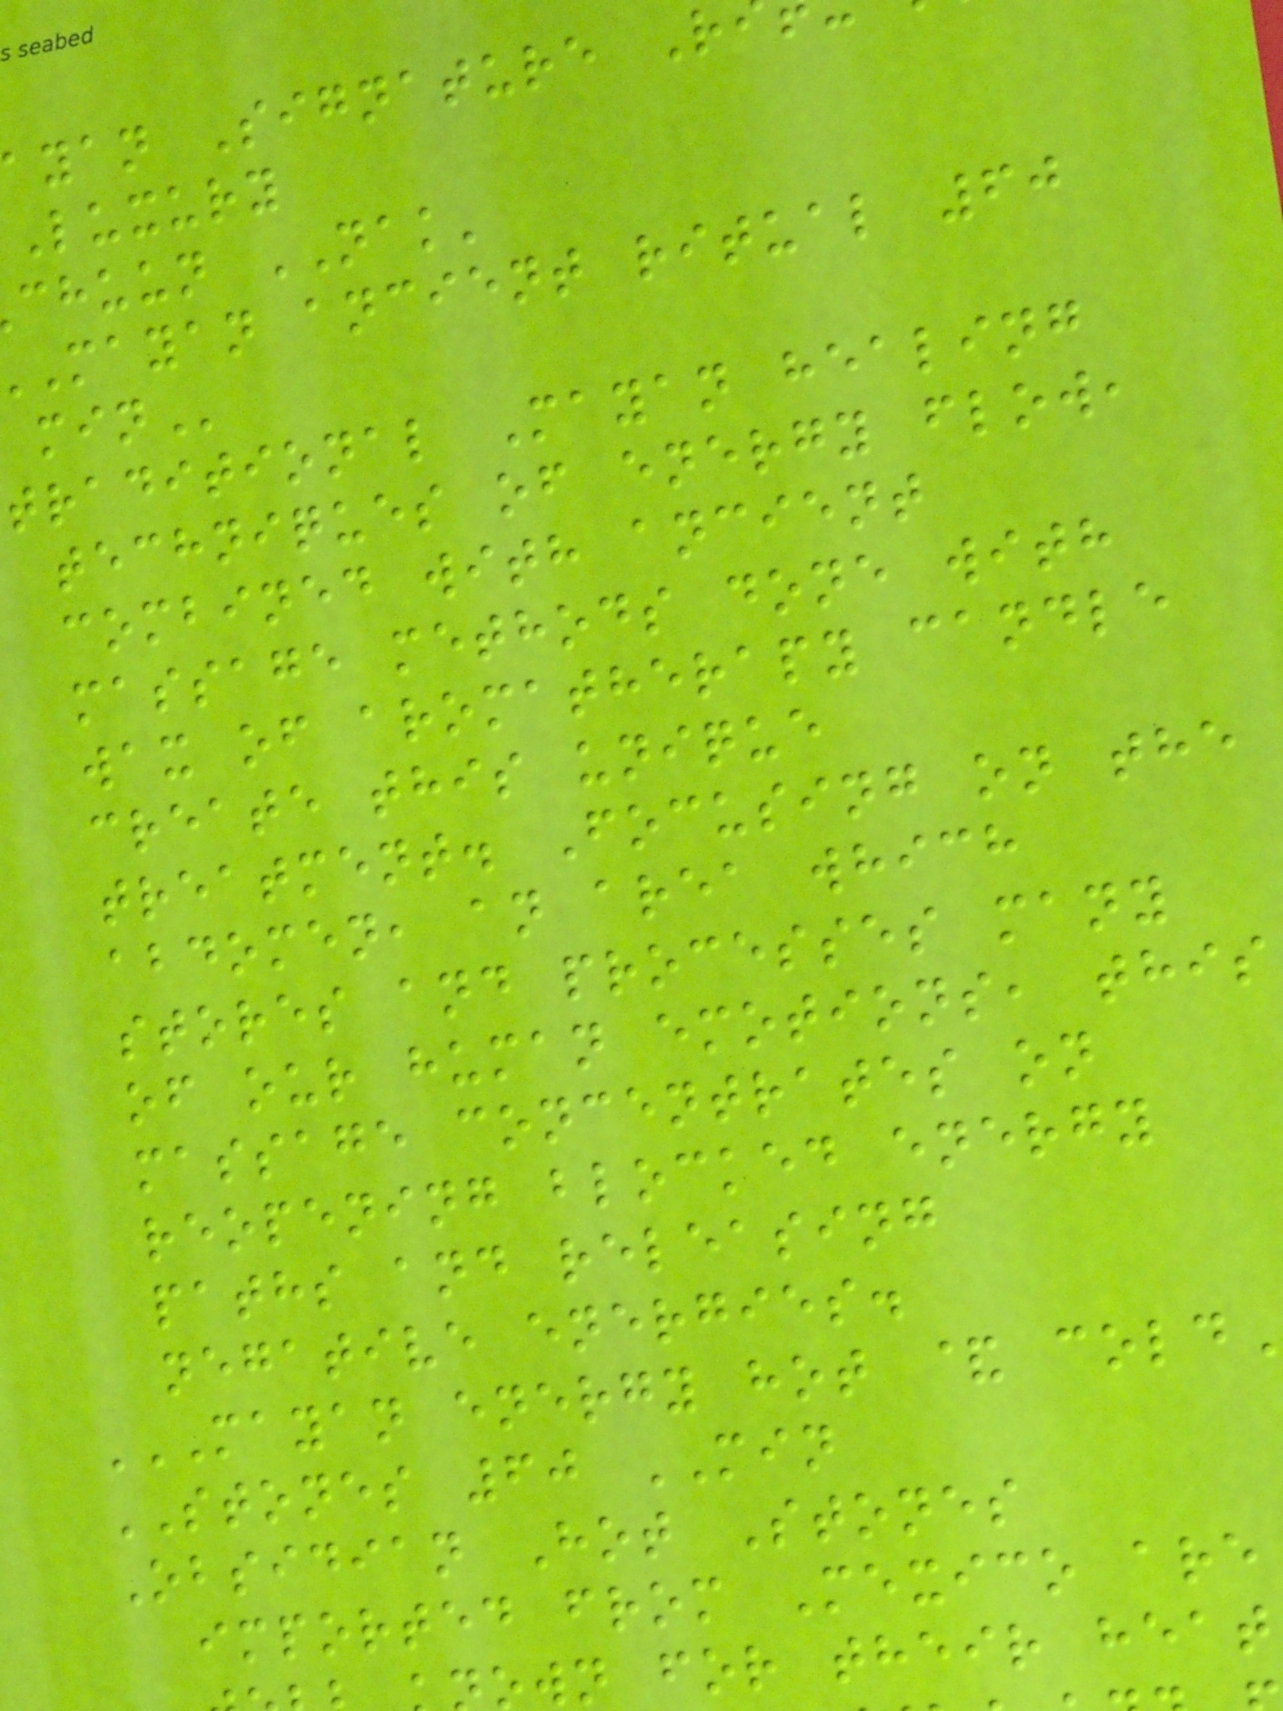ayan Signature R
Luxury
chuun NAK'
mayan ancient ritual 60
traditional Mayan healing
techniques of energy flow,
combined with ancient
massage methods done with
wax of aromatherapy candle
create this unique
treatment. Focusing on the
abdomen, an area which
stores and processes many
of our human emotions, this
massage concentrates on
reopening blocked energy
paths and releasing
negative energies.
STONES 60 MIN
Obsidian Hot Stones
imported from Mexico are
wn for their heat
